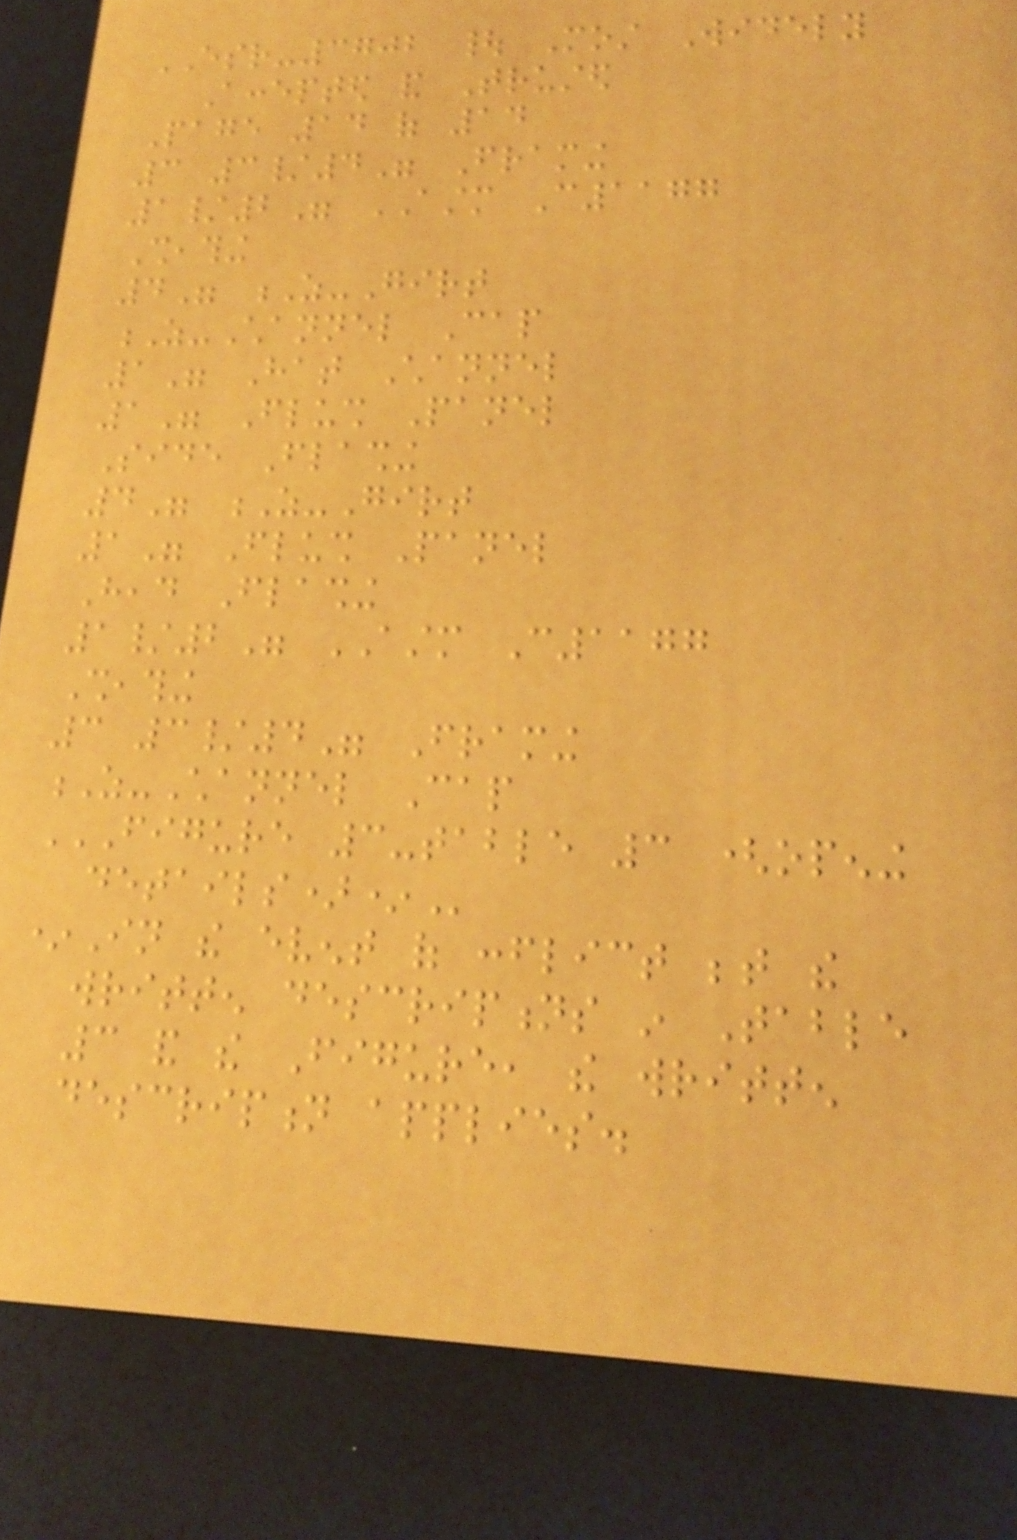ESR-3702 | Most Widely
Accepted and Trusted
Page 14 of 14
3 3/4" Framing
1/2" ASTM C1177
Sheathing
4" Z-Girt
Z-Channel Cap
1" Hat Channel
1" Flush Panel
Side Flashing
4" Z-Girt
1" Flush Panel
Head Flashing
1/2" ASTM C1177
Sheathing
3 3/4" Framing
Z-Channel Cap
FIGURE 3-TABLE 3 (OPENING
DETAILS)*
*In the event of conflict between the
written descriptions in Table
3 and the Figure, the written
description applies.
